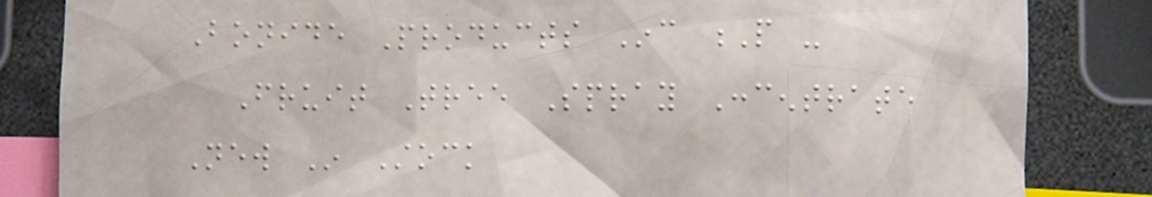Bonide Products Inc P -
Fruit Tree Spray Concentrate
New In Stock
